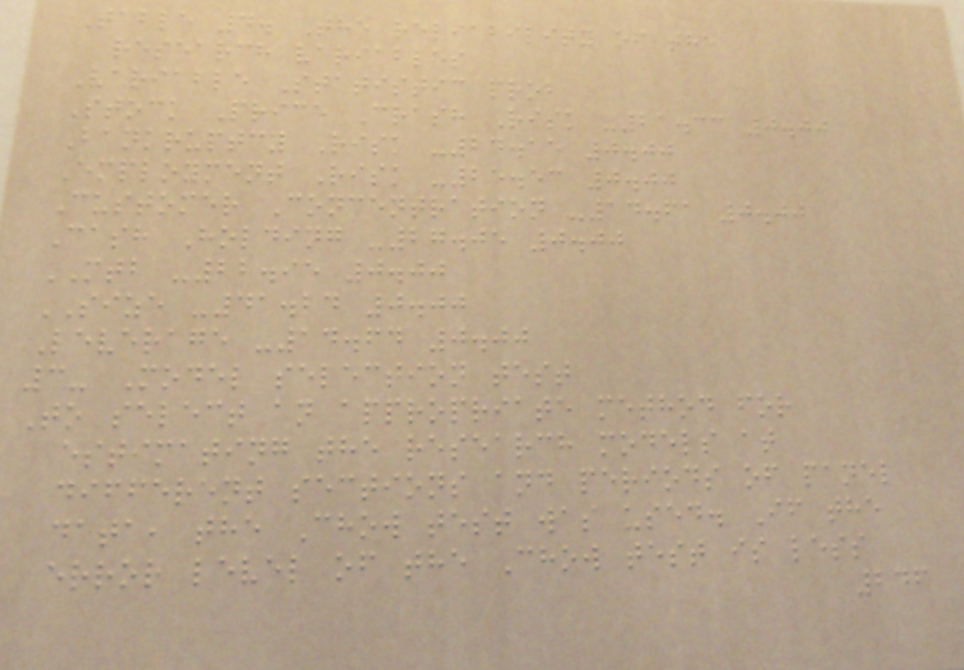Table 4. The reliability of the
research variables
Variable Statistic prob
Stock Price Crash Risk -21.33 0.00
Bankruptcy Risk -24.15 0.00
Employment Risk -25.53 0.00
Customer Concentration -14.61 0.00
Cash Holding -27.05 0.00
MTB -22.95 0.00
SIZE -41.24 0.00
Leverage -14.64 0.00
3- Model selection test
To select an appropriate method for
estimating the research models at
different sections and periods of panel
data, the Chow test was used. If the
error level of the Chow test is less
246
